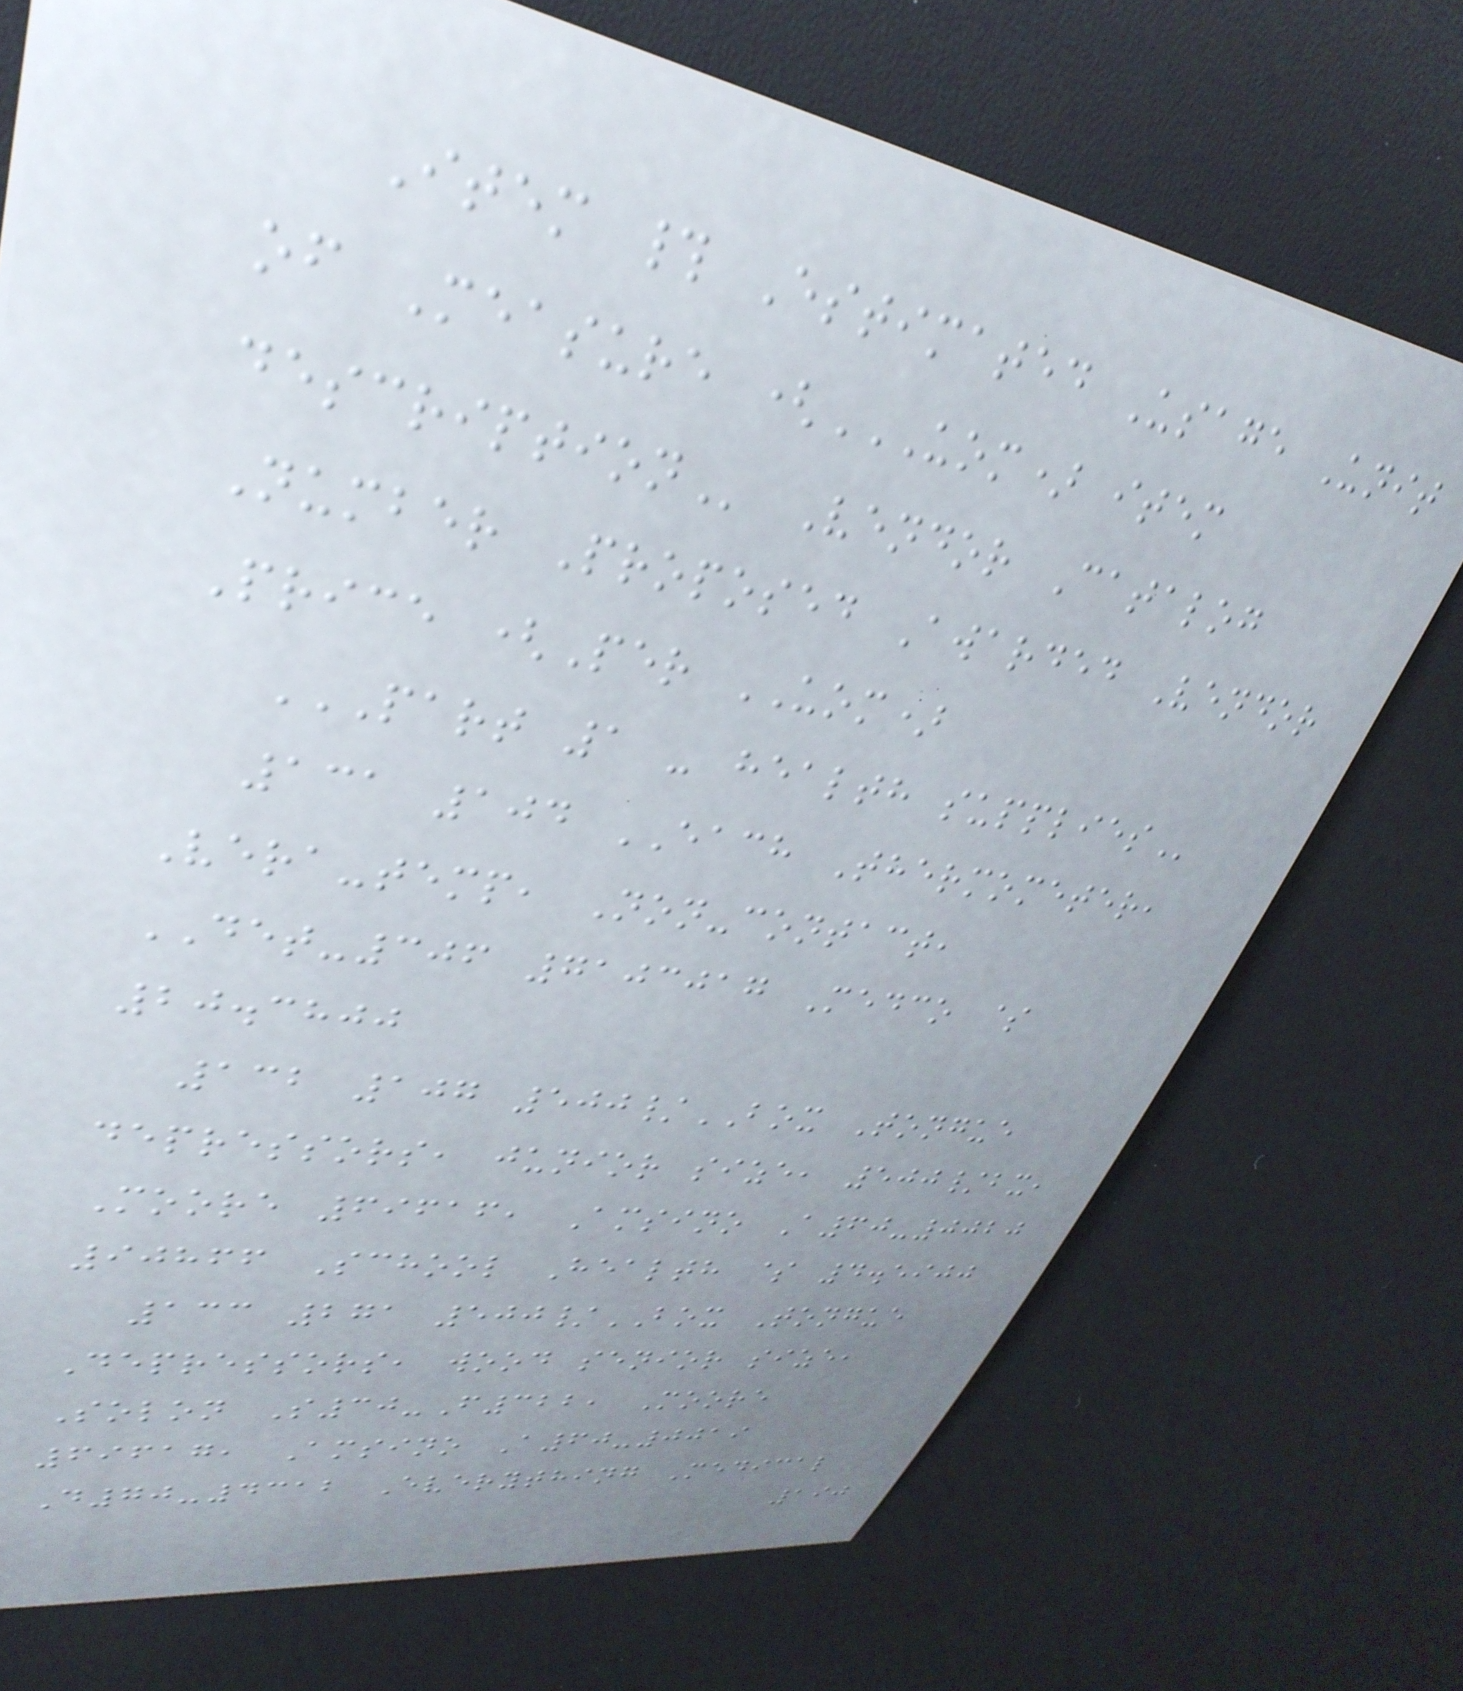Item # Estimated Usage Unit
of Measure (UOM) ITEM
DESCRIPTION Vendor Catalog
Number Proposed Awarded Vendor
Price (Per UOM)
PART 1 - HEALTH SUPPLIES
131 104 EACH Thermometer,
Vera-temp, Non-contact,
DET-306 7103017 Medco $
20.3800
132 107 500/BOX Tongue
depressors, junior size, 500/bx,
Moore 69616, Amsino A60-0020
90866 School Health $ 4.5900
133 271 500/BOX Tongue
Depressors, wood senior size,
Solon S30-F322, Moore
69617, Amsino A60-0019
D70-4312 Everything Medical
190
